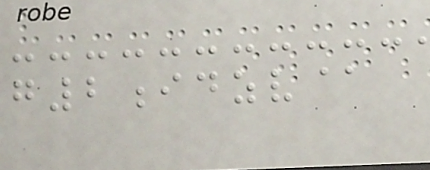g2idzv@
